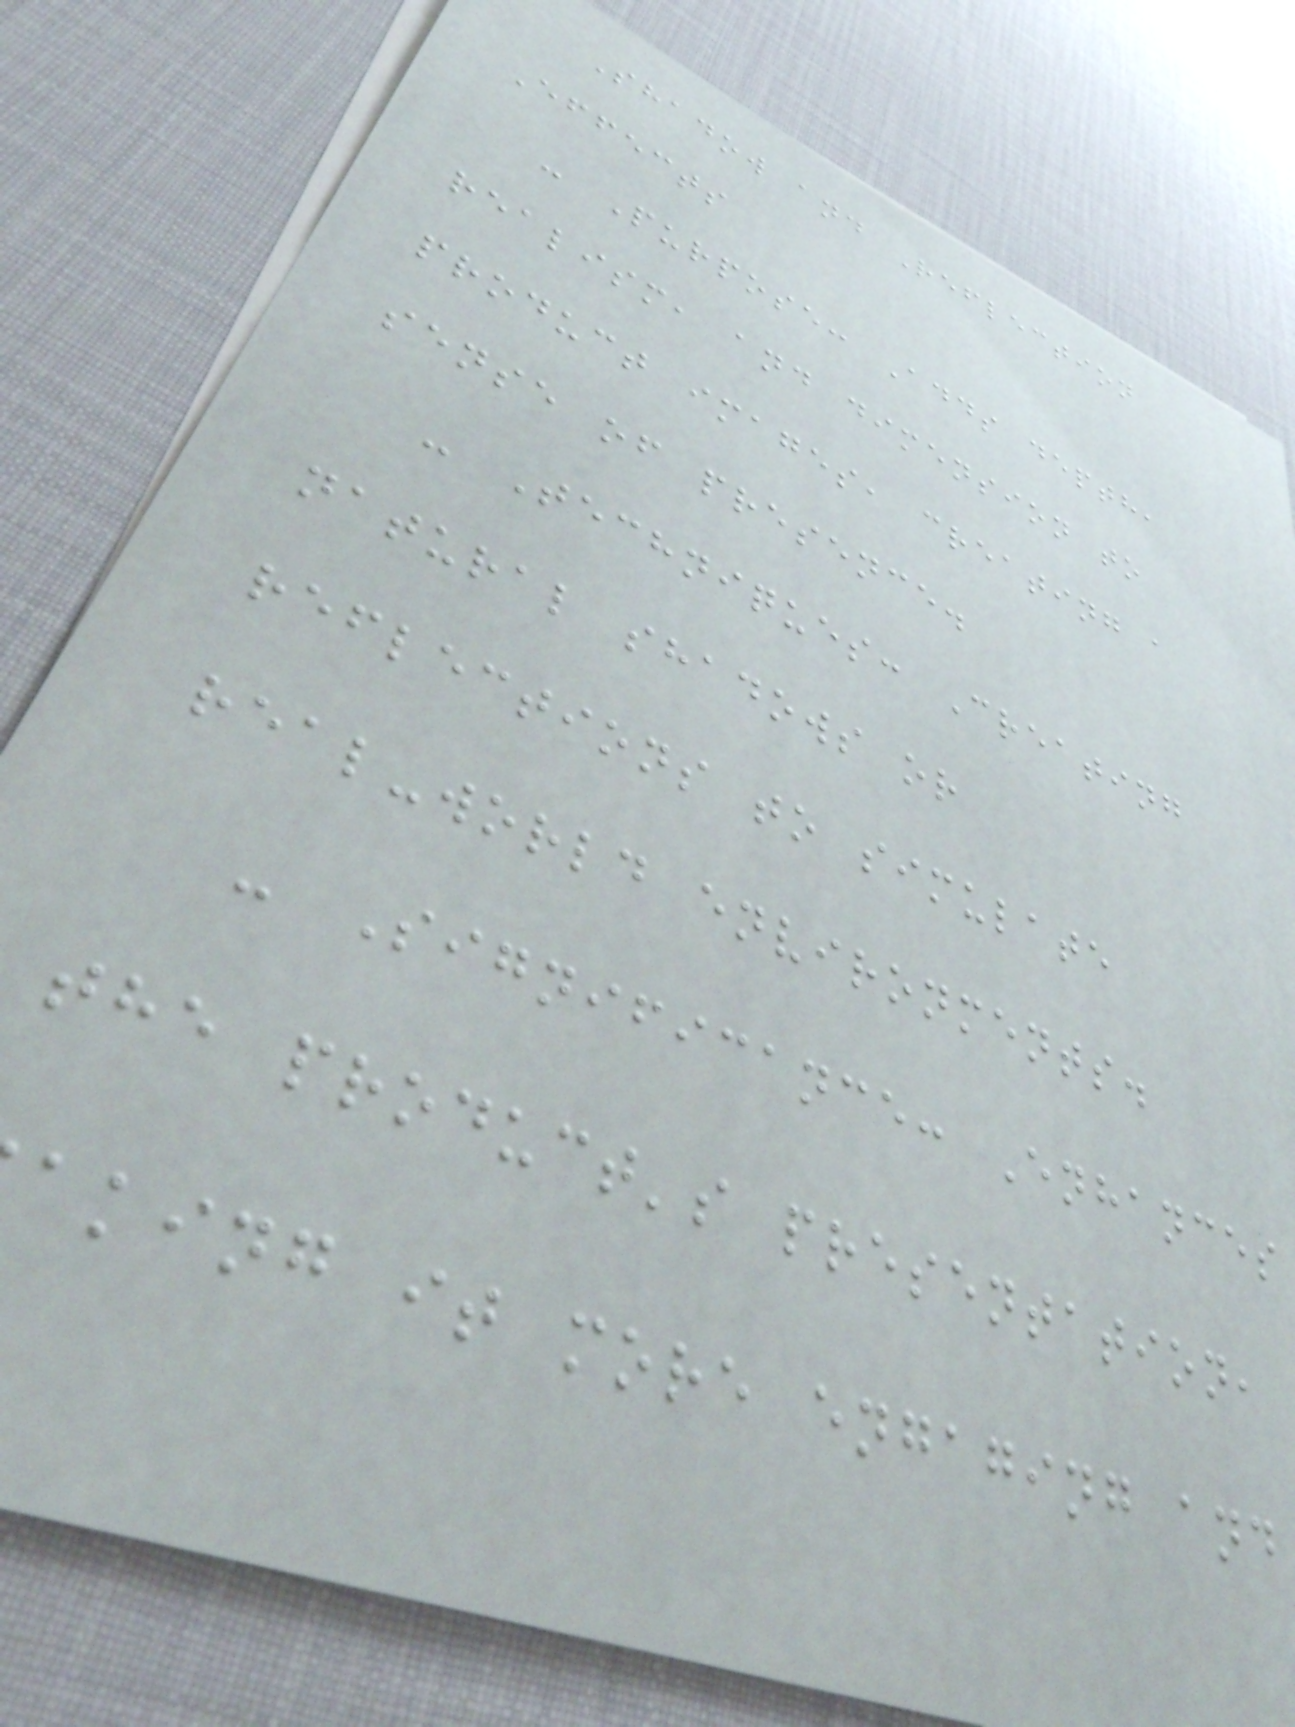Shadow and Reflection
Effects
- Purpose: Adds depth,
realism, and dimension to
product images, creating a
sense of presence.
- Techniques: Creating
natural shadows or
reflections to simulate
real-world environments.
- Significance: Enhances
the product's presentation,
aking it more engaging and
